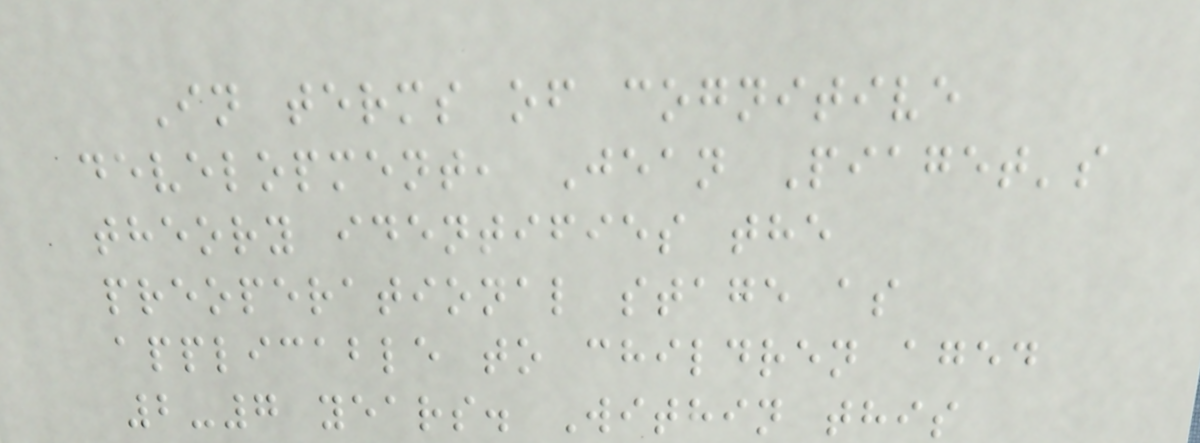In terms of cognitive
development, Jean Piaget's
theory identifies the
preoperational stage as
applicable to children aged
2-7 years. Within this
